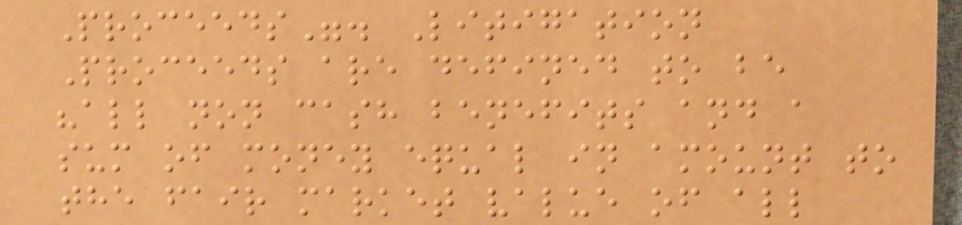Proceeds". Litigation
Proceeds are defined to be
"all non cash benefits and a
sum of money equal in amount to
the fair market value of all
